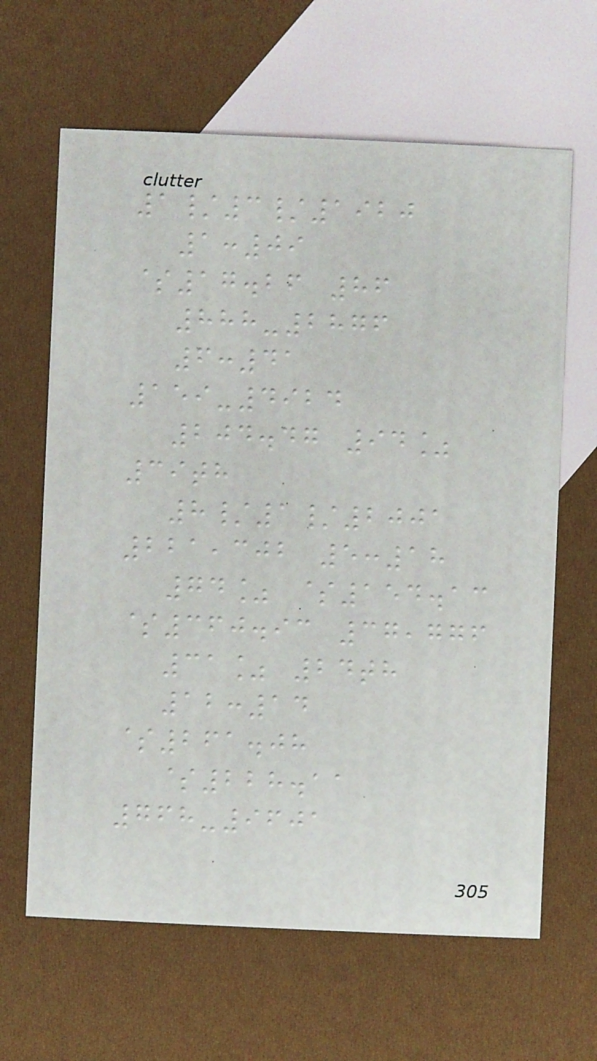1/3/1920
1:09
$17.26 86
888-2876
6:41
159-4924
204.47 94%
39th
8/1/2001
221,302 5:18
74% $154.13
$360.93 37,776
31% 24th
12:14
$261.08
$228.11
768-9601
